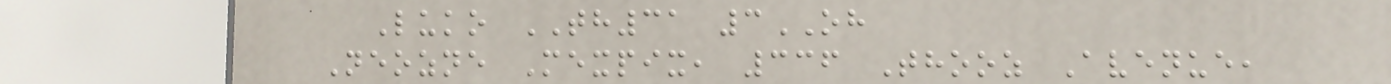Luko TH31 3OH
Neozne Mexpix, 336 Thooz Avenue,
